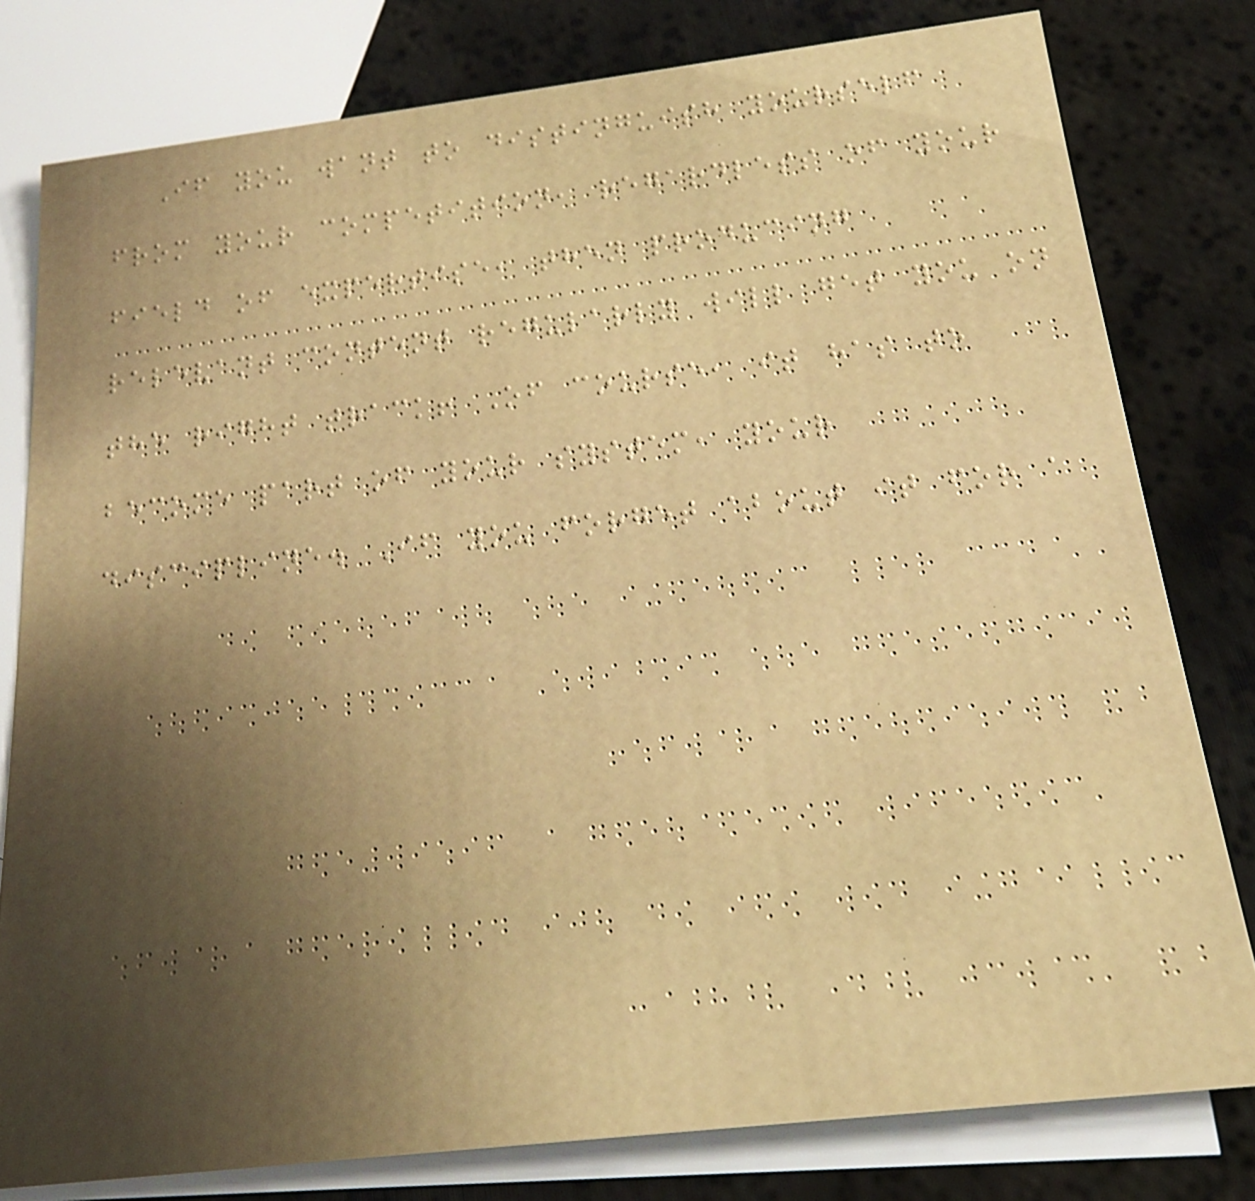If you want to distinguish yourself
from your competition, regardless of your
field of expertise, then producing
relevant content regularly will get you on
the right track! Of course, it has to
become part of your system, your
discipline. If you forget about it for a
